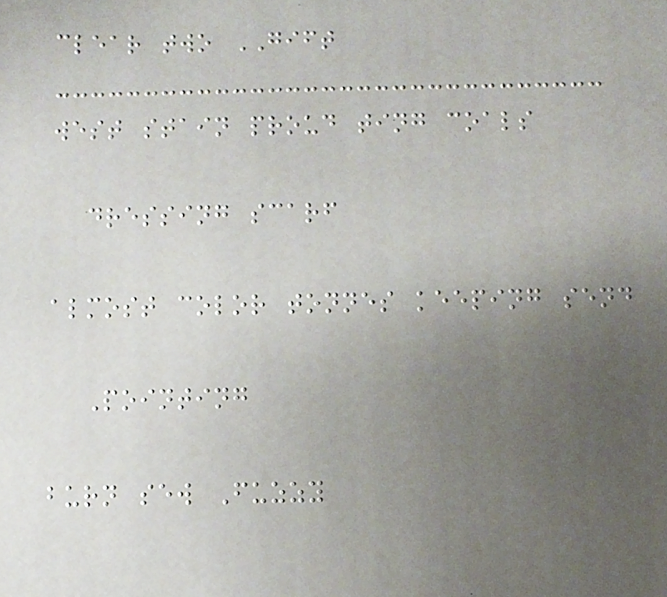clear two GIFT
west stain proud ting coals
dressing scarf
almost color tonnes keeping send
Pointing
burn sew Fuzzy
